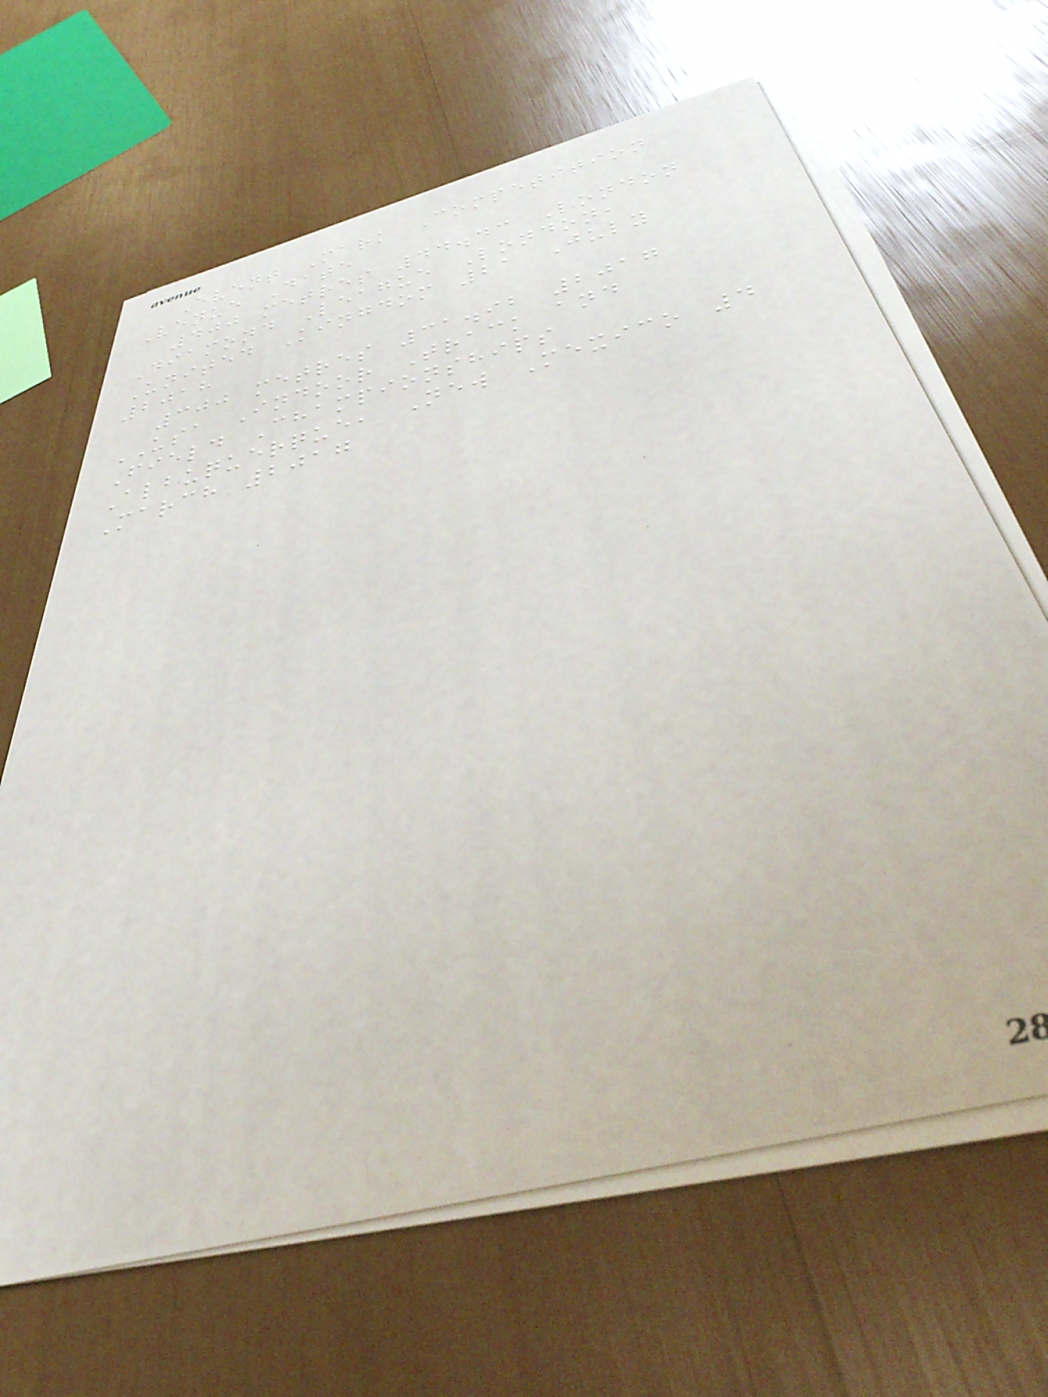Event Mark Competition
Venue Date
400 metres 44.43 London
Diamond League London,
United Kingdom 21 July
2018
300 metres 31.92 2017
USA Indoor Track and
Field Championships
Albuquerque, New Mexico 4
March 2017
